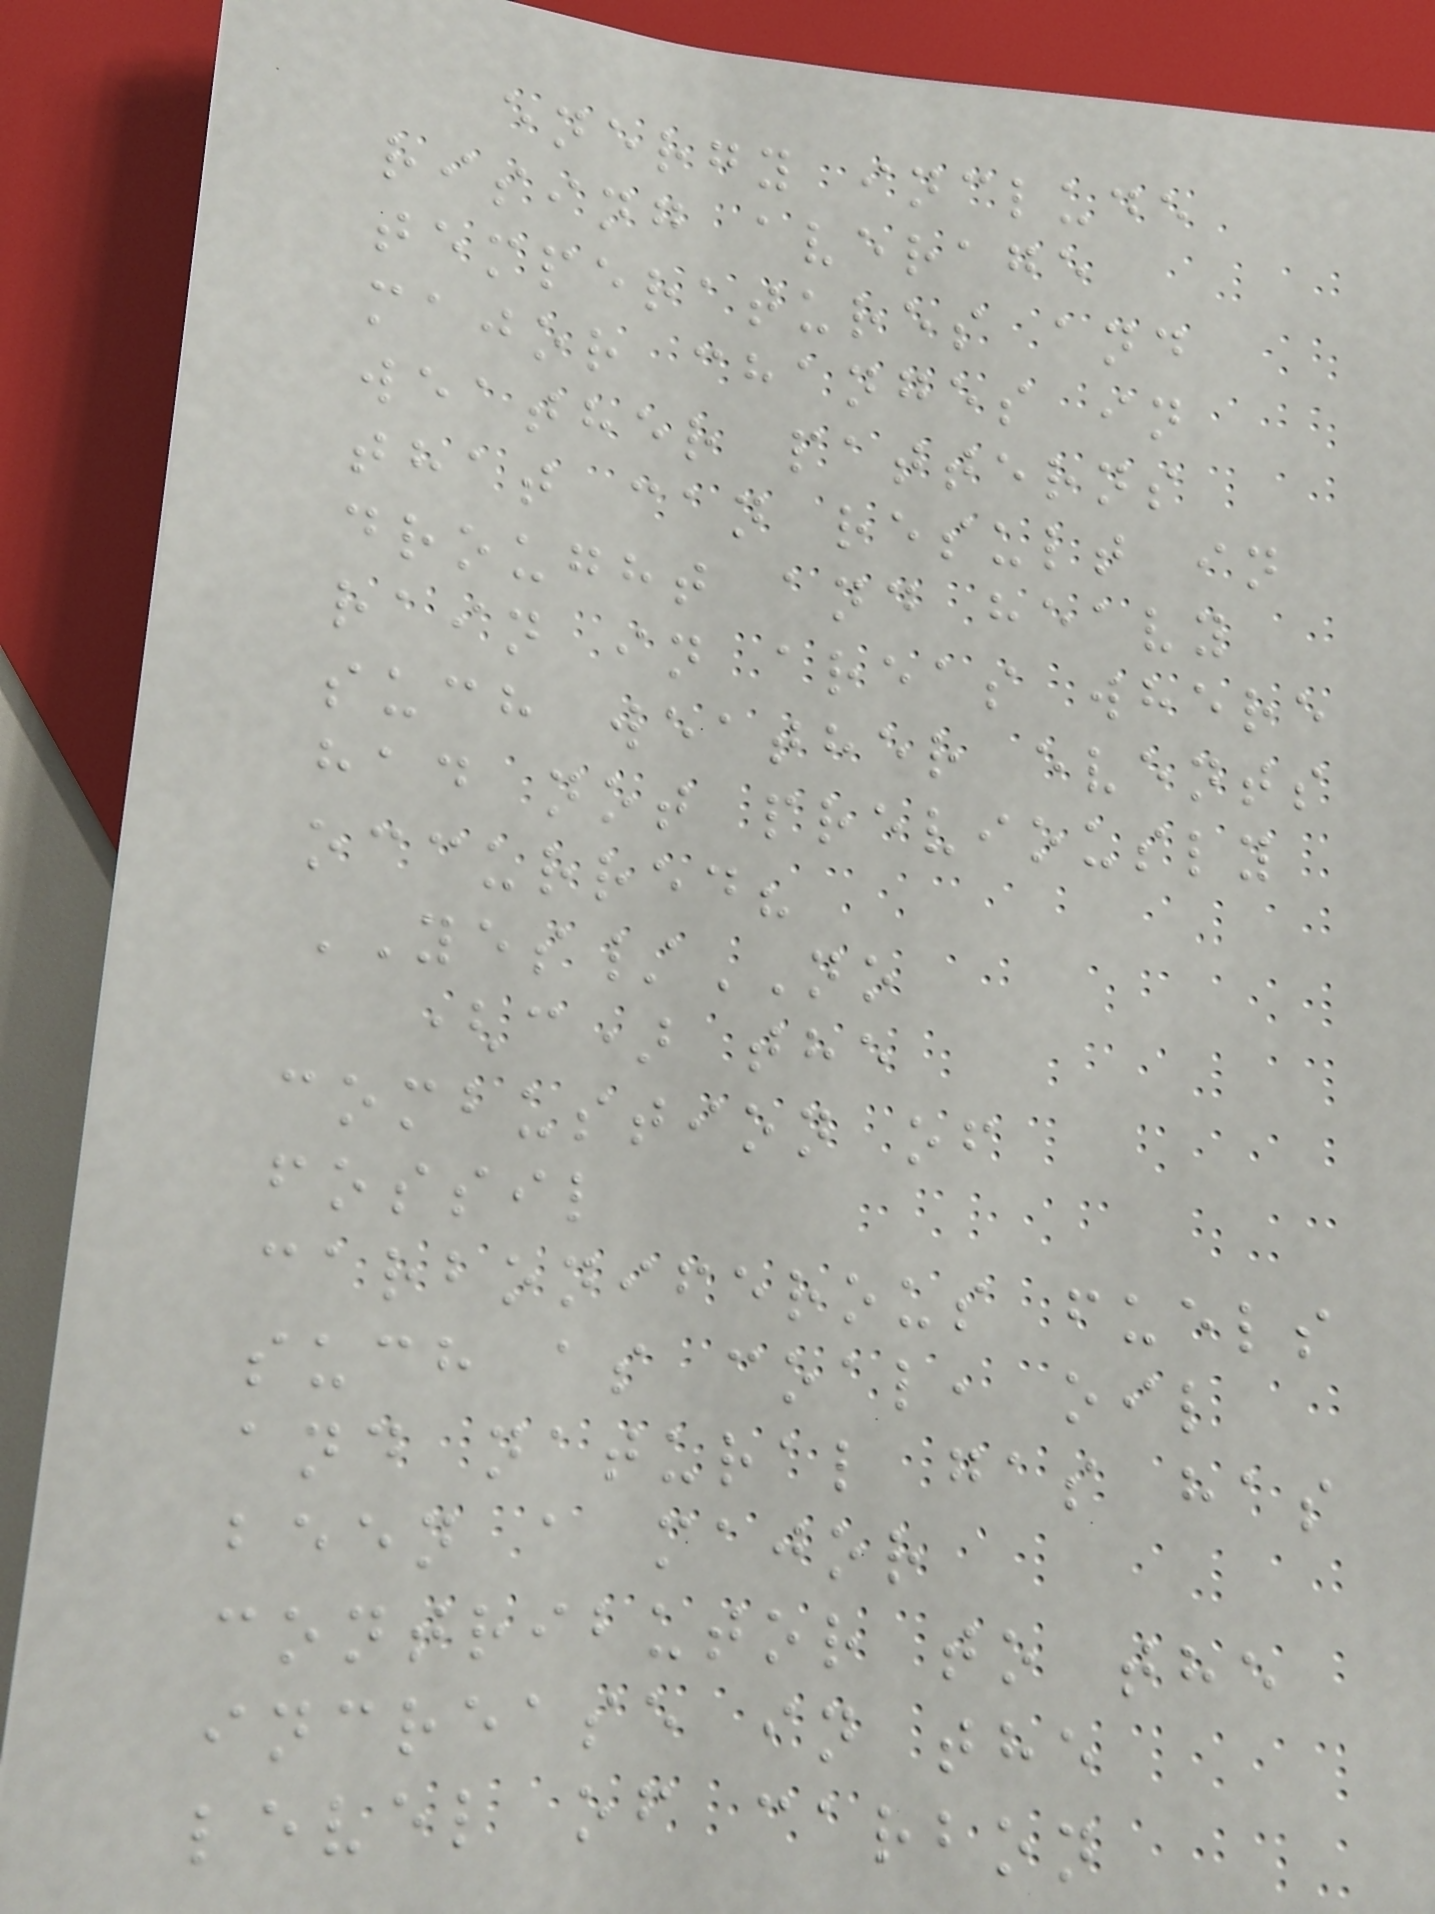energy include
rising average
temperatures and
major changes in
weather patterns
that can result in
drought and heavy
rain in areas where
such weather events
had not previously
occurred?
YES/NO
(c) the
combustion of
fossil
carboniferous fuels
such as coal, oil
and natural gas has
been a major
contributor to the
increase in the
level of carbon
